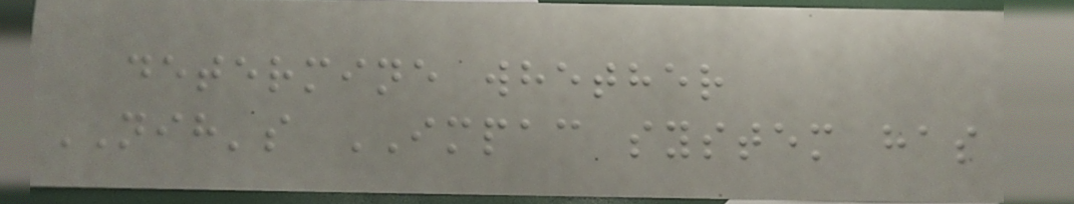determine whether
NIH's IMPAC system has
